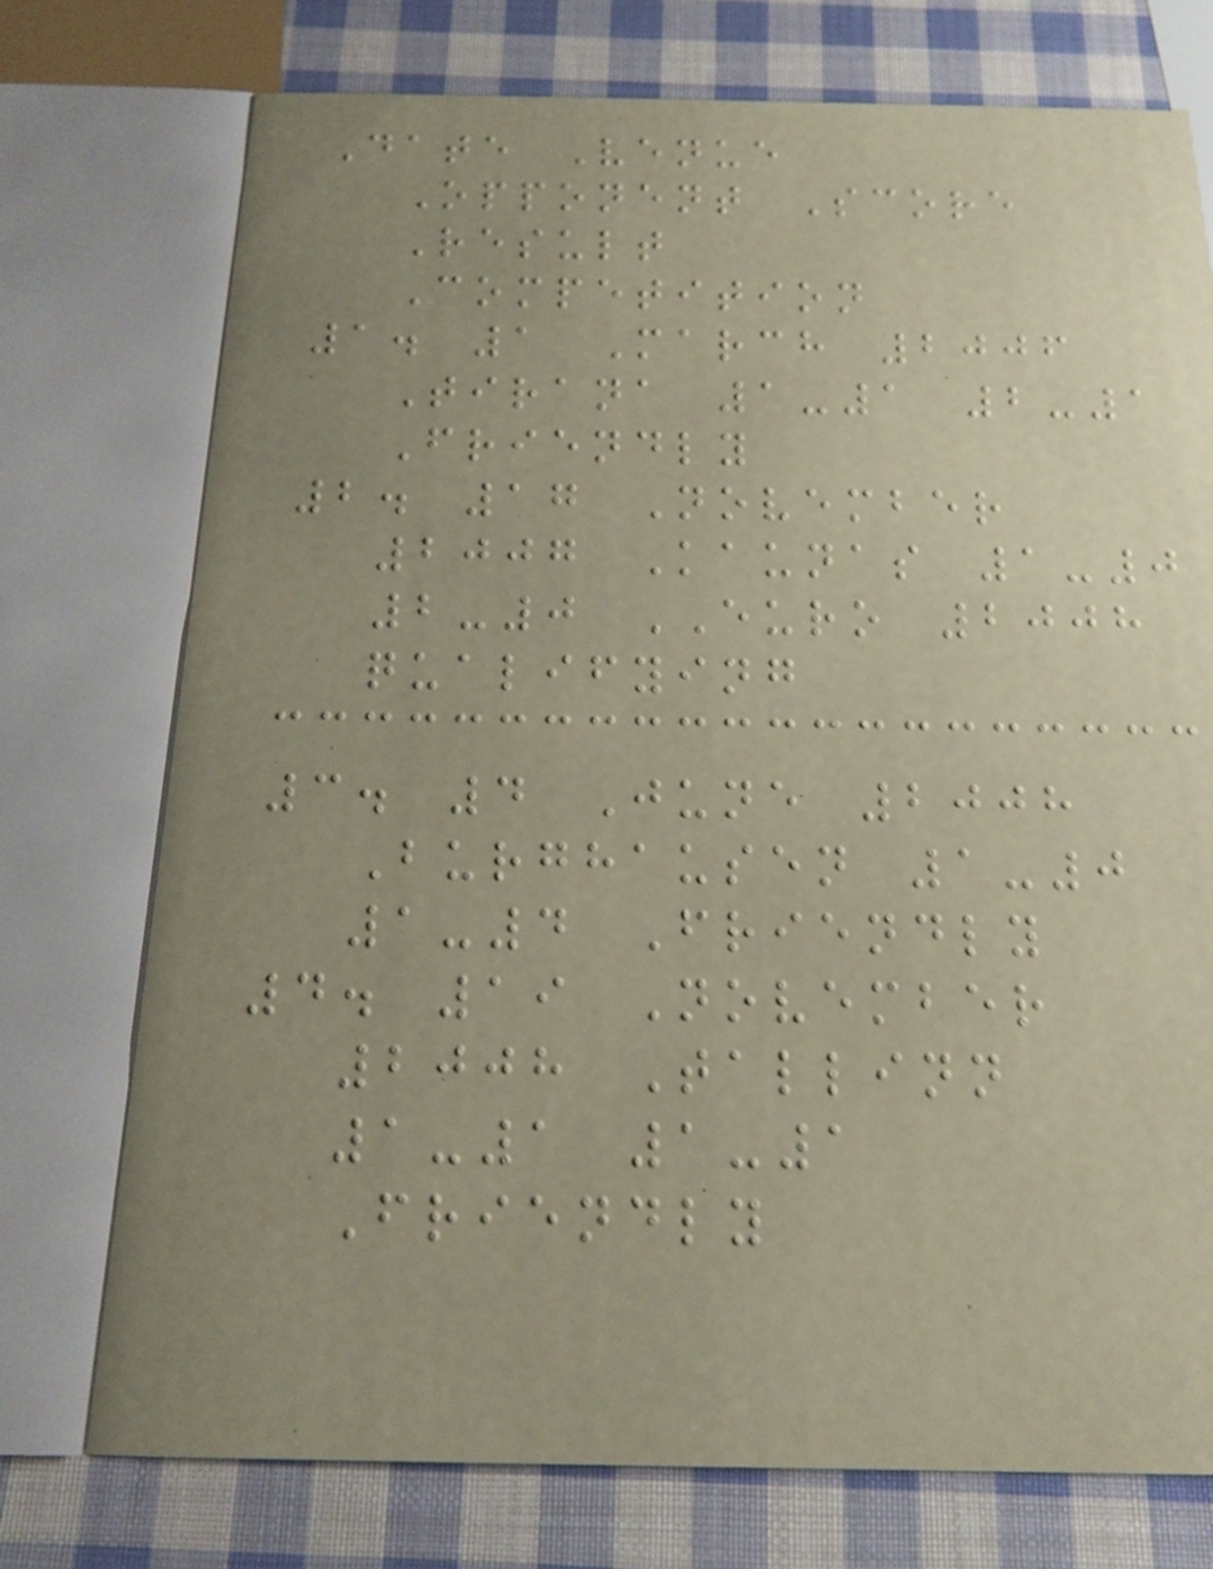Date Venue
Opponent Score
Result
Competition
1. 1 March 2006
Tirana 1-1 2-1
Friendly
2. 17 November
2007 Kaunas 1-0
2-0 EURO 2008
qualifying
3. 4 June 2008
Burghausen 1-0
1-4 Friendly
4. 19 November
2008 Tallinn
1-1 1-1
Friendly
